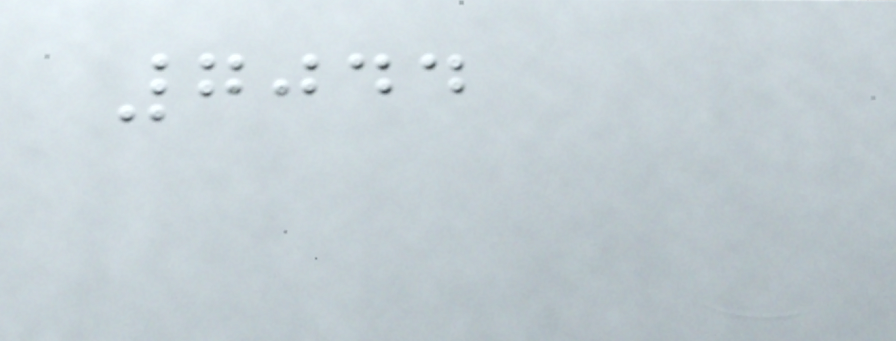7044
